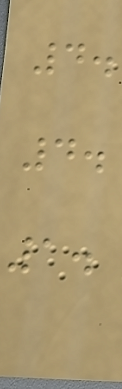4.
4.
1.
